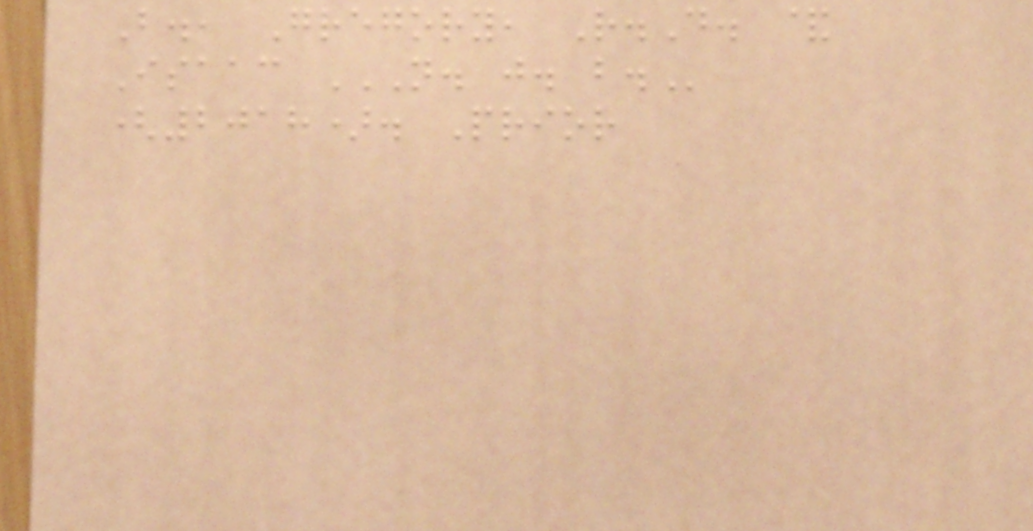B., Gregory, R.D. &
Isaac N. J. B.
(2018). Prior
